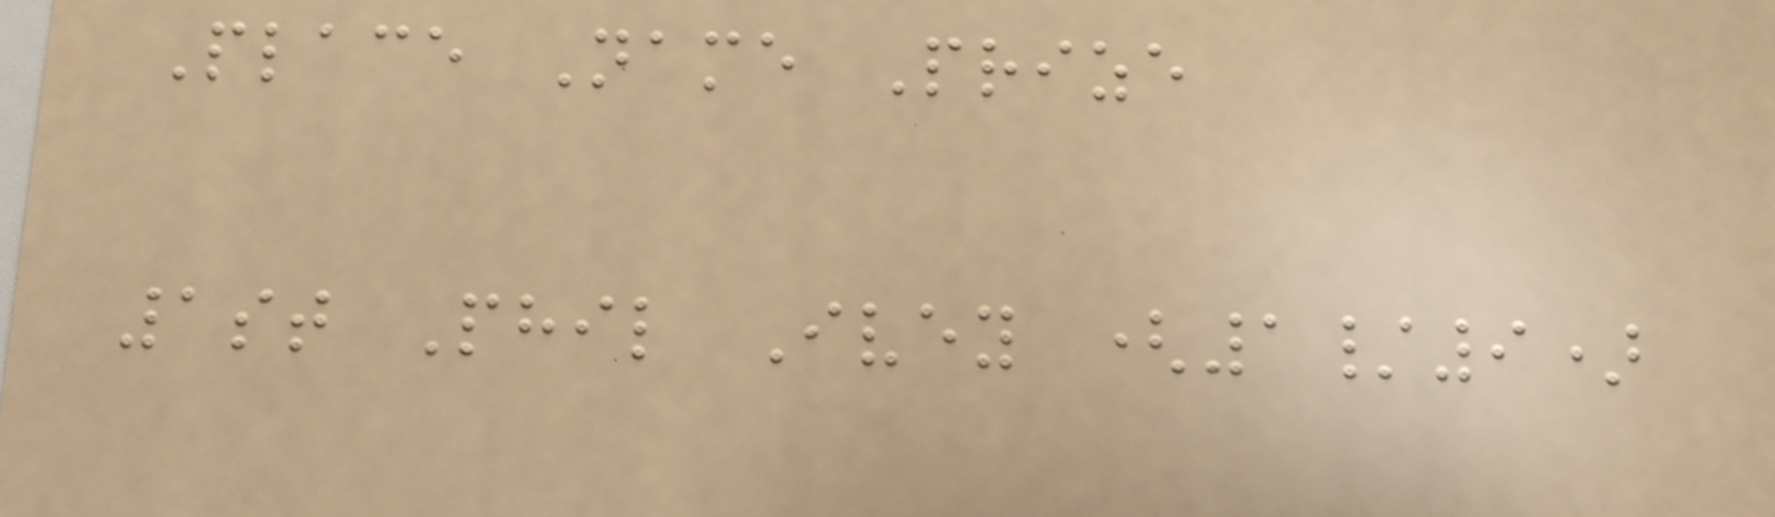Place Name Prize
1st Phil Ivey (1/9)
